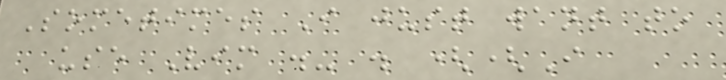Sometimes I just want to
use Vim .- . ((I
